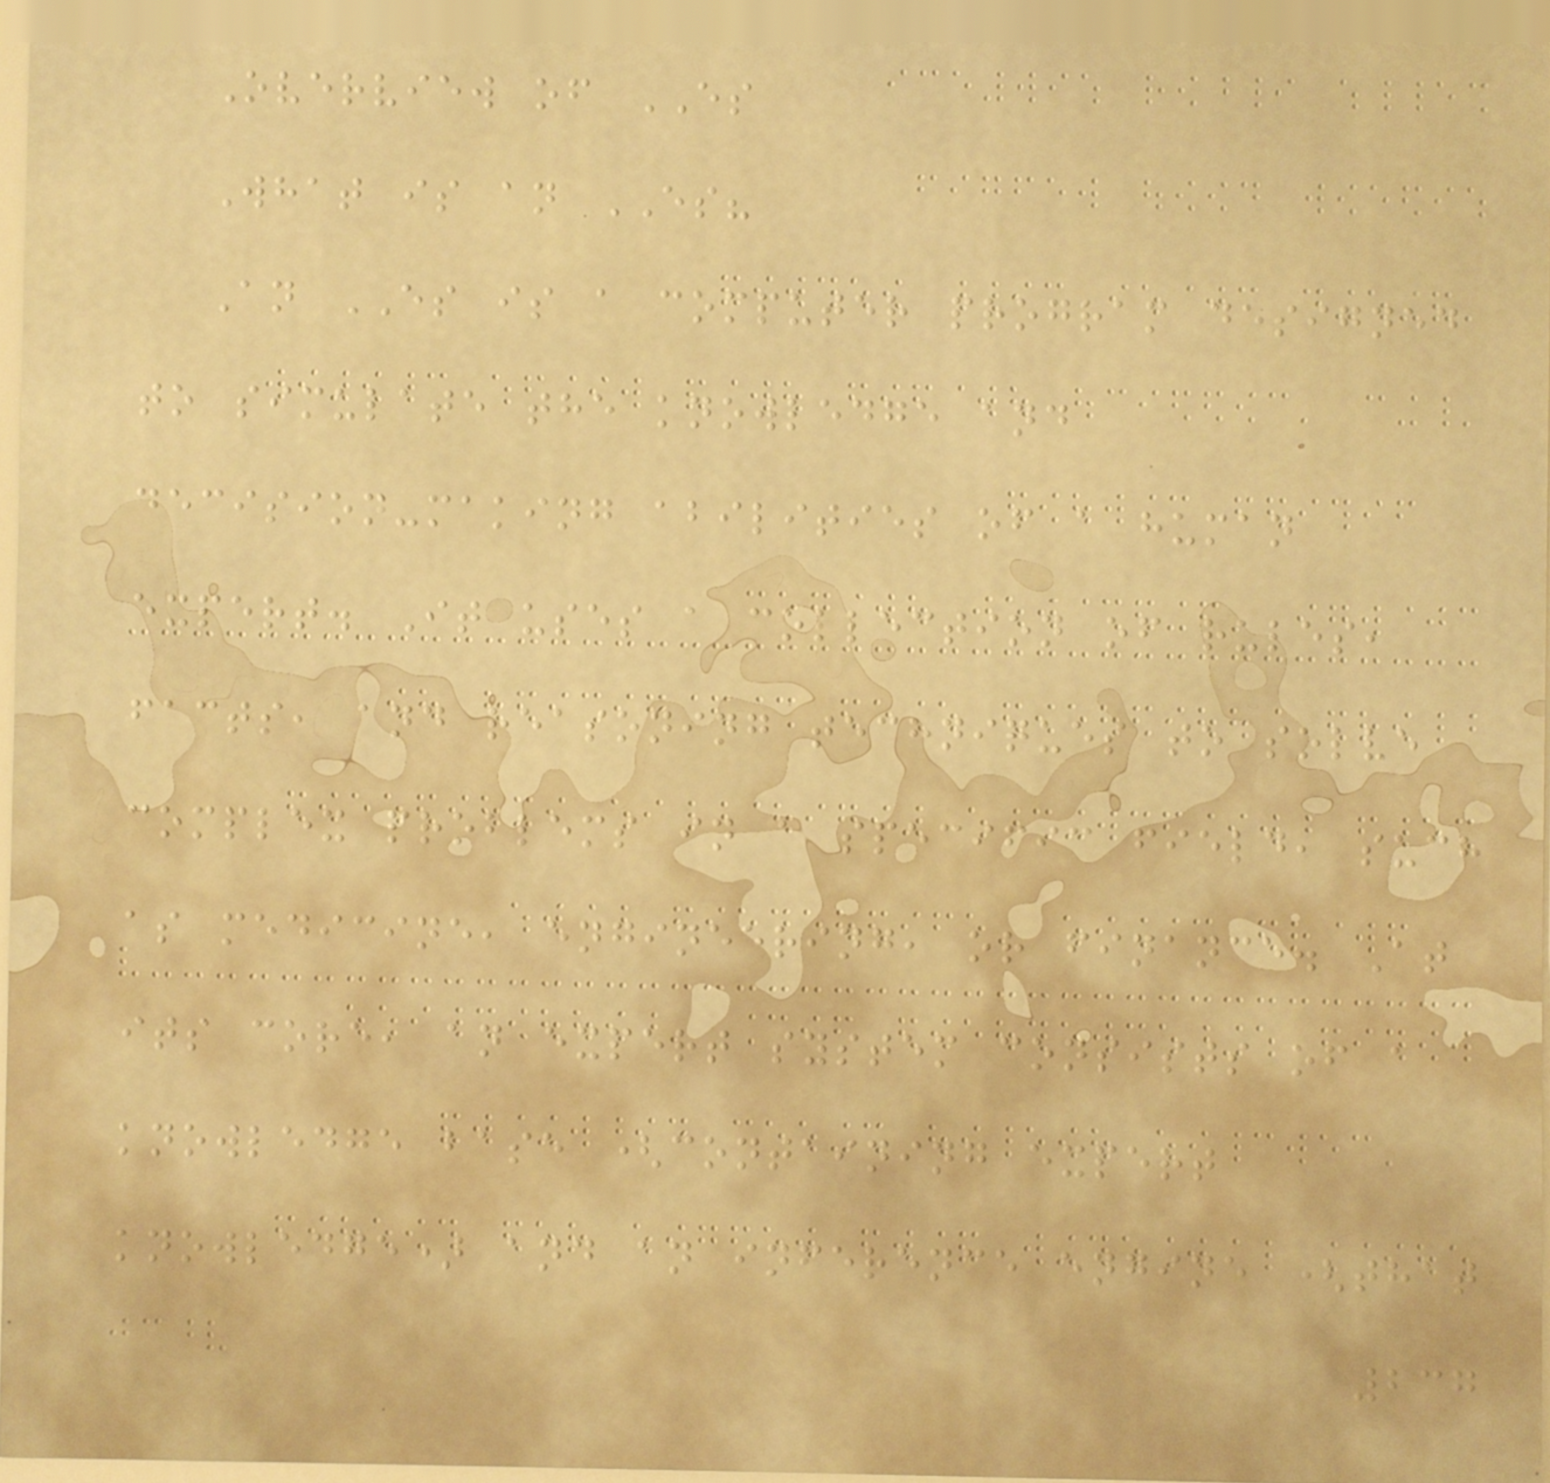Overview of ES
What is an ES?
An ES is a computer program designed
to simulate the knowledge and
decision-making abilities of a human
expert. It uses a collection of rules,
facts, and reasoning techniques to solve
complex problems in a specific field, such
as medicine, engineering, or finance. At
its core, an expert system consists of a
knowledge base (containing expert
knowledge) and an inference engine (that
237
